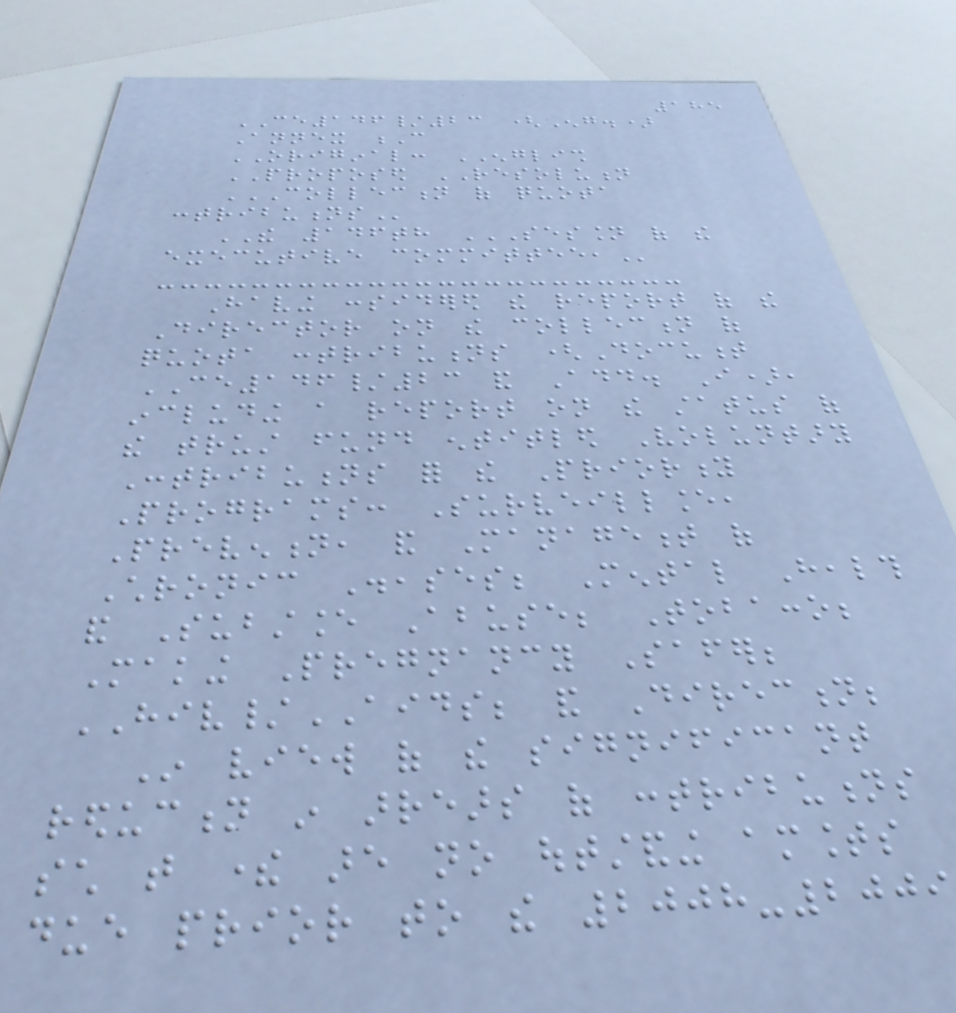185
CE146/23 (Eng.)
Annex C
ORIGINAL: ENGLISH
PROPOSED RESOLUTION
COLLECTION OF QUOTA
CONTRIBUTIONS
THE 146th SESSION OF THE
EXECUTIVE COMMITTEE,
Having considered the report of the
Director on the collection of
quota contributions (Document
CE146/23 and Add. I),
including a report on the status of
the trust fund entitled Voluntary
Contributions for the Priority
Programs: Surveillance,
Prevention, and Management of
Chronic Diseases; Mental Health
and Substance Abuse; Tobacco;
Making Pregnancy Safer;
HIV/AIDS; and Direction;
In view of the significant
reduction in arrears of contributions
such that there are no outstanding amounts
due prior to the 2008-2009
